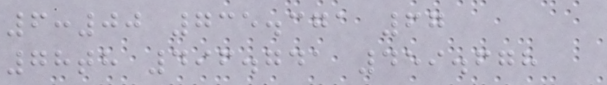6:00 735.371 67
78th 496.741 459.678
